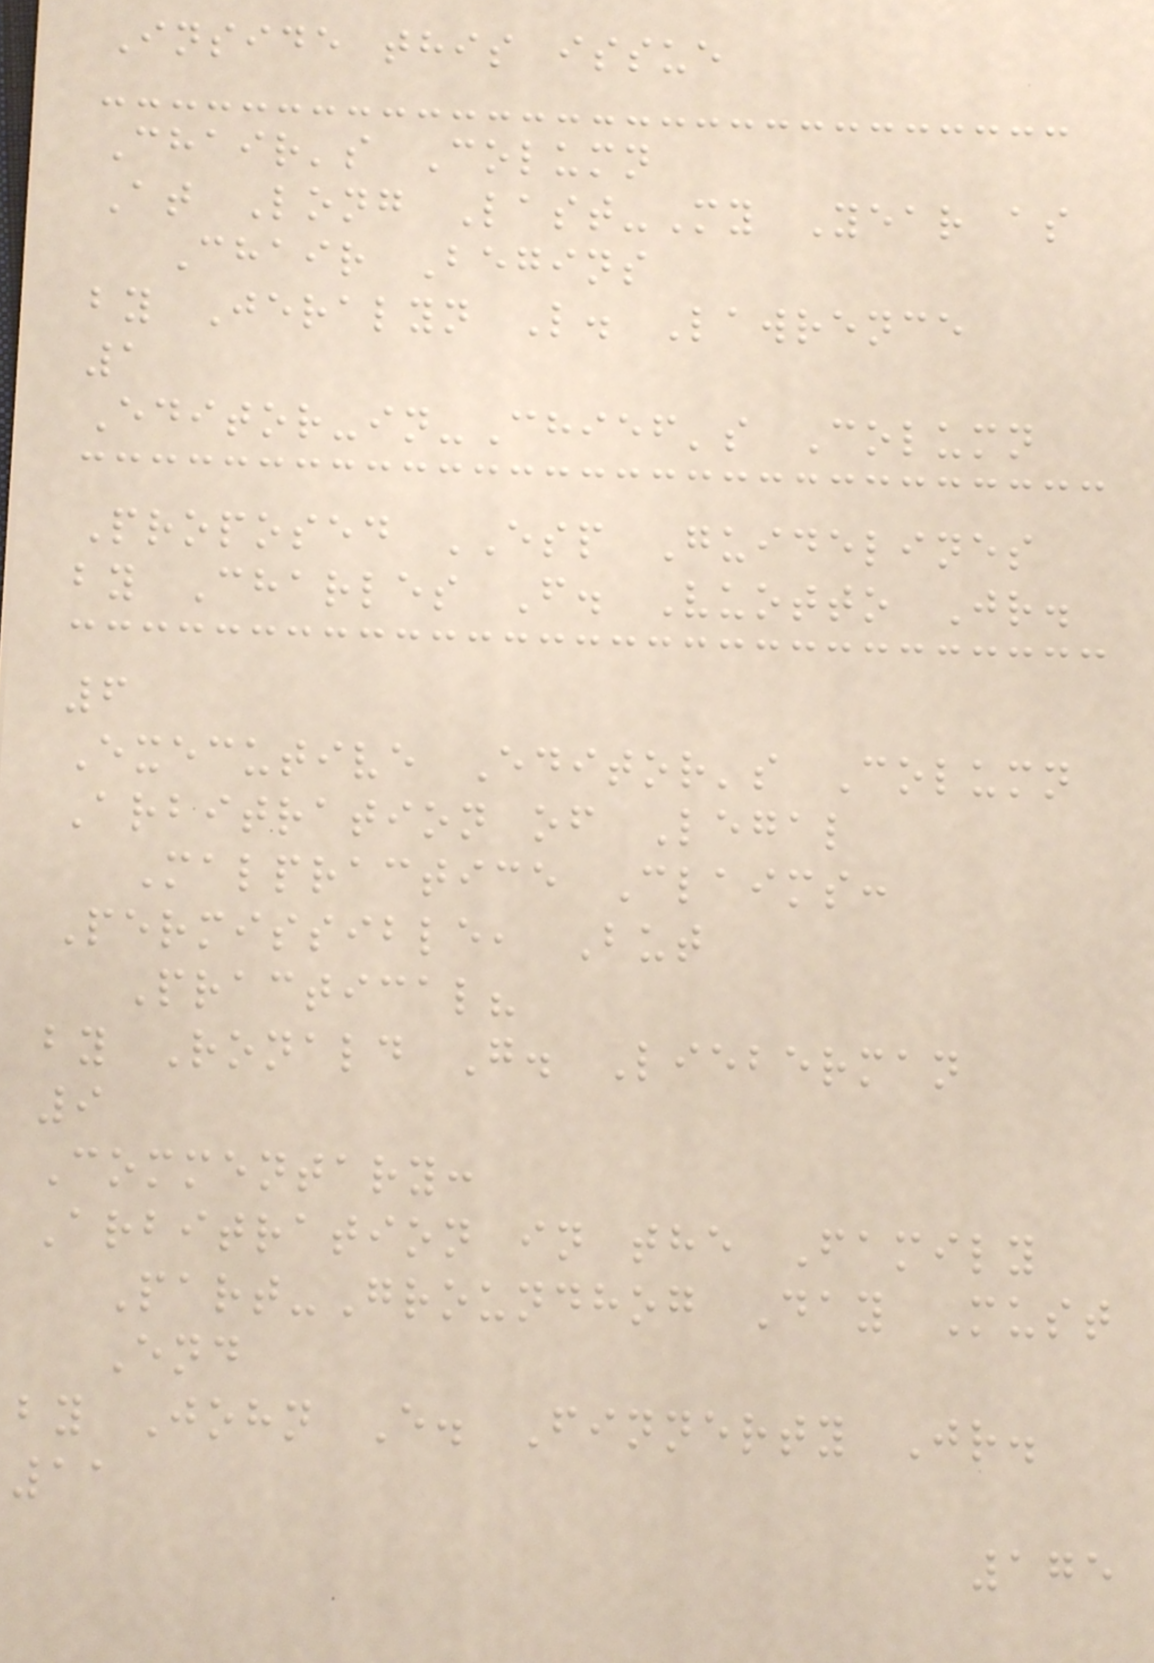Inside this issue
Chair's Column
At Long Last-My Year as
Chair Begins
by Jeralyn L. Lawrence
1
Editor-in-Chief's Column
Proposed ESP Guidelines
by Charles F. Vuotto Jr.
6
Executive Editor's Column
Arbitration of Legal
Malpractice Claims:
Permissible, But
Practical?
by Ronald G. Lieberman
9
Commentary:
Arbitration in the Family
Part-Groundhog Day Must
End
by John E. Finnerty Jr.
11
175
